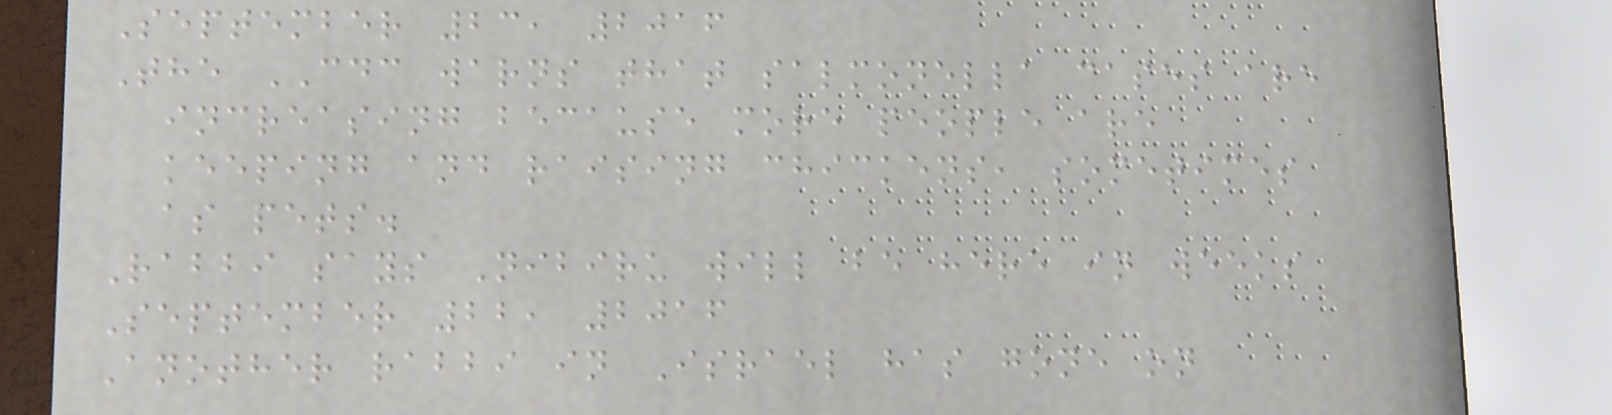September 23, 2016
The CDC warns that salmonella cases are
increasing because more people are
keeping and raising chickens, sometimes
as pets.
Rabbi says Nibiru will be here in weeks
September 22, 2016
Another rabbi in Israel has gone on
